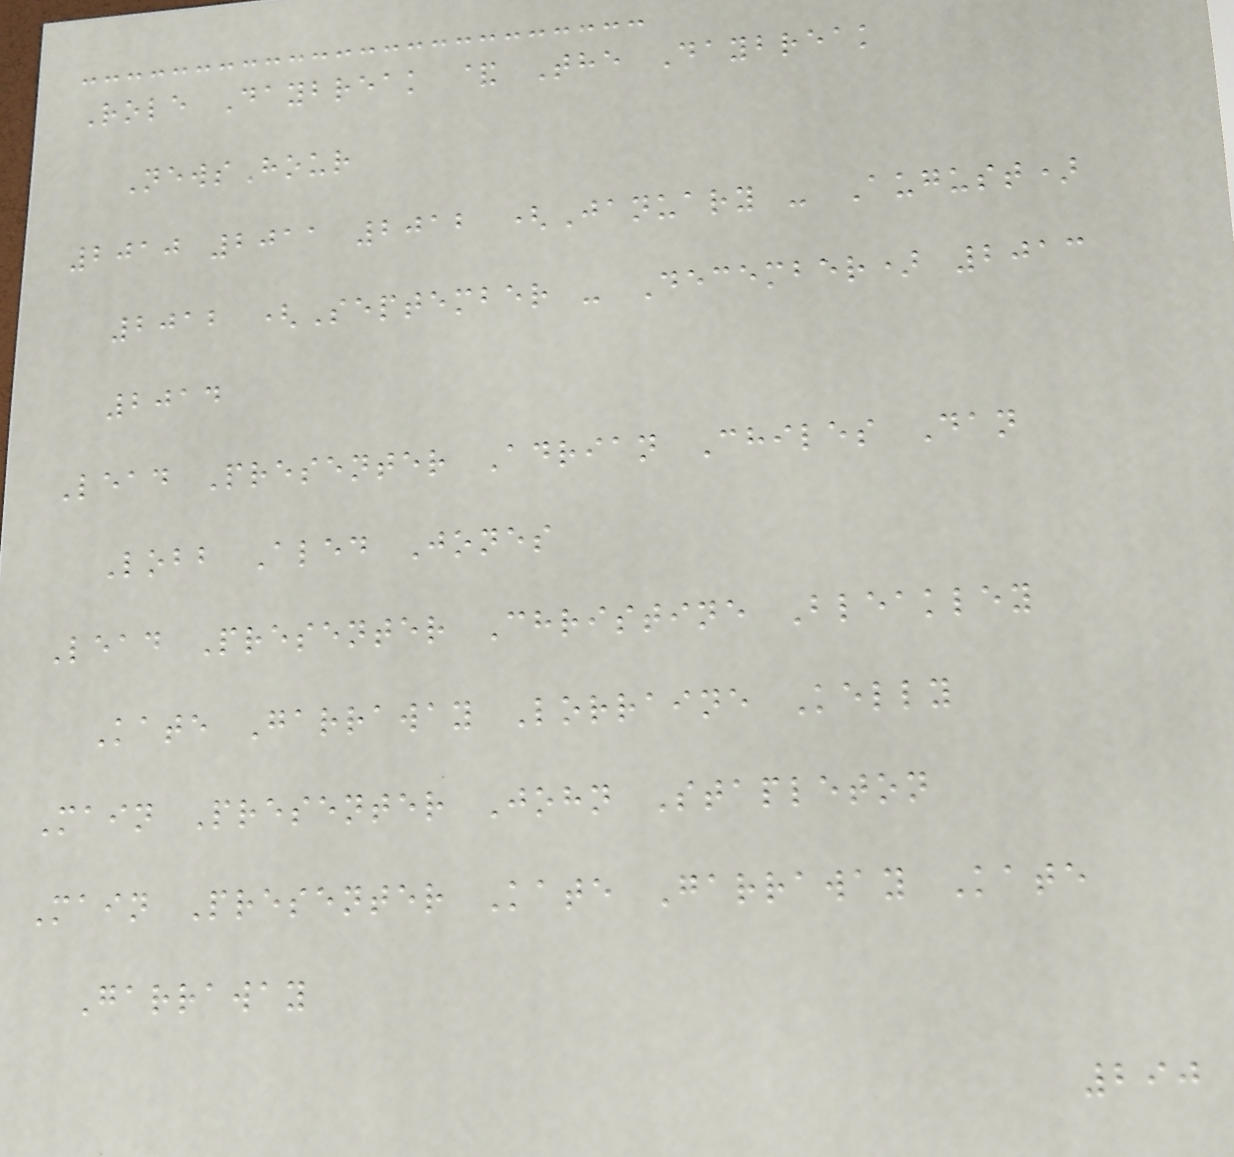Role Daybreak & The Daybreak
NewsHour
2010 2011 2012 (January - August)
2012 (September - December) 2013
2014
Lead Presenter Adrian Chiles Dan
Lobb Aled Jones
Lead Presenter Christine Bleakley
Kate Garraway Lorraine Kelly
Main Presenter John Stapleton
Main Presenter Kate Garraway Kate
Garraway
290
